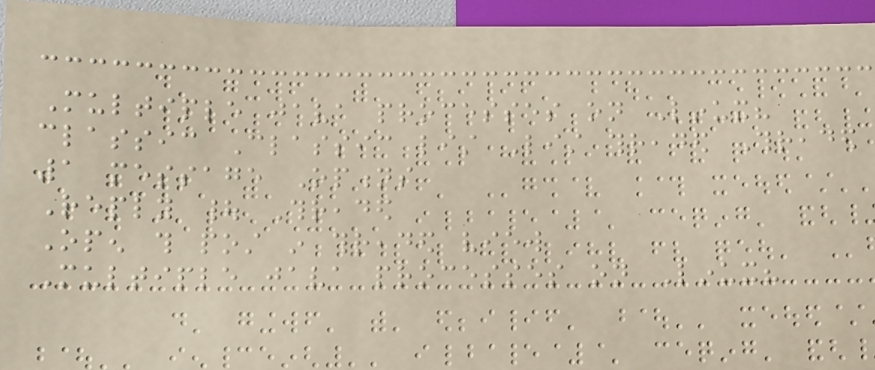Multiple java processes on Linux?
classic Classic list List threaded Threaded
1 message Options
Reply | Threaded
Open this post in threaded view
Multiple java processes on Linux?
